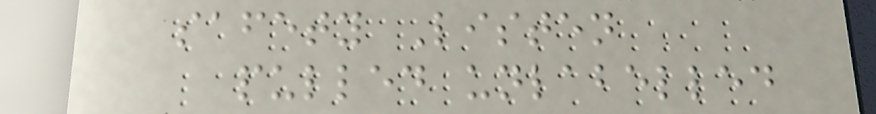safety Listen
pulled unlabelled
